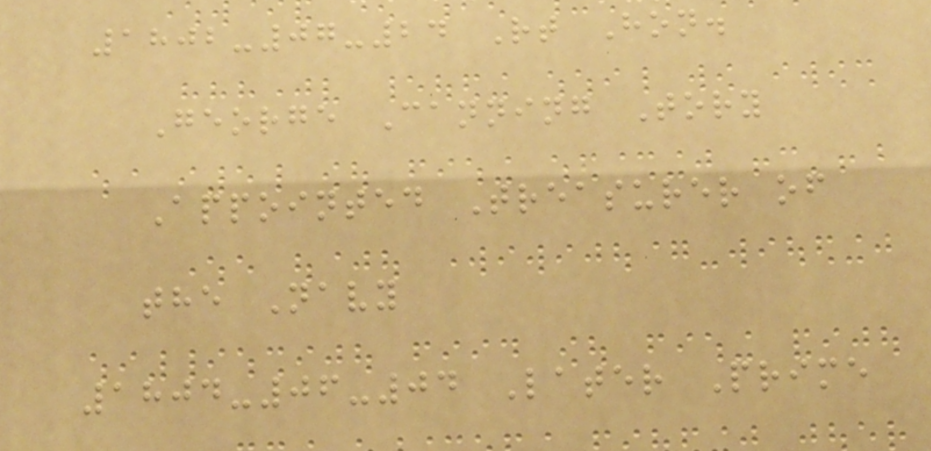1802-07-24 Rt Hon.
George Canning Tory
Appointed Treasurer of
the Navy
1804-06-04 Later Prime
